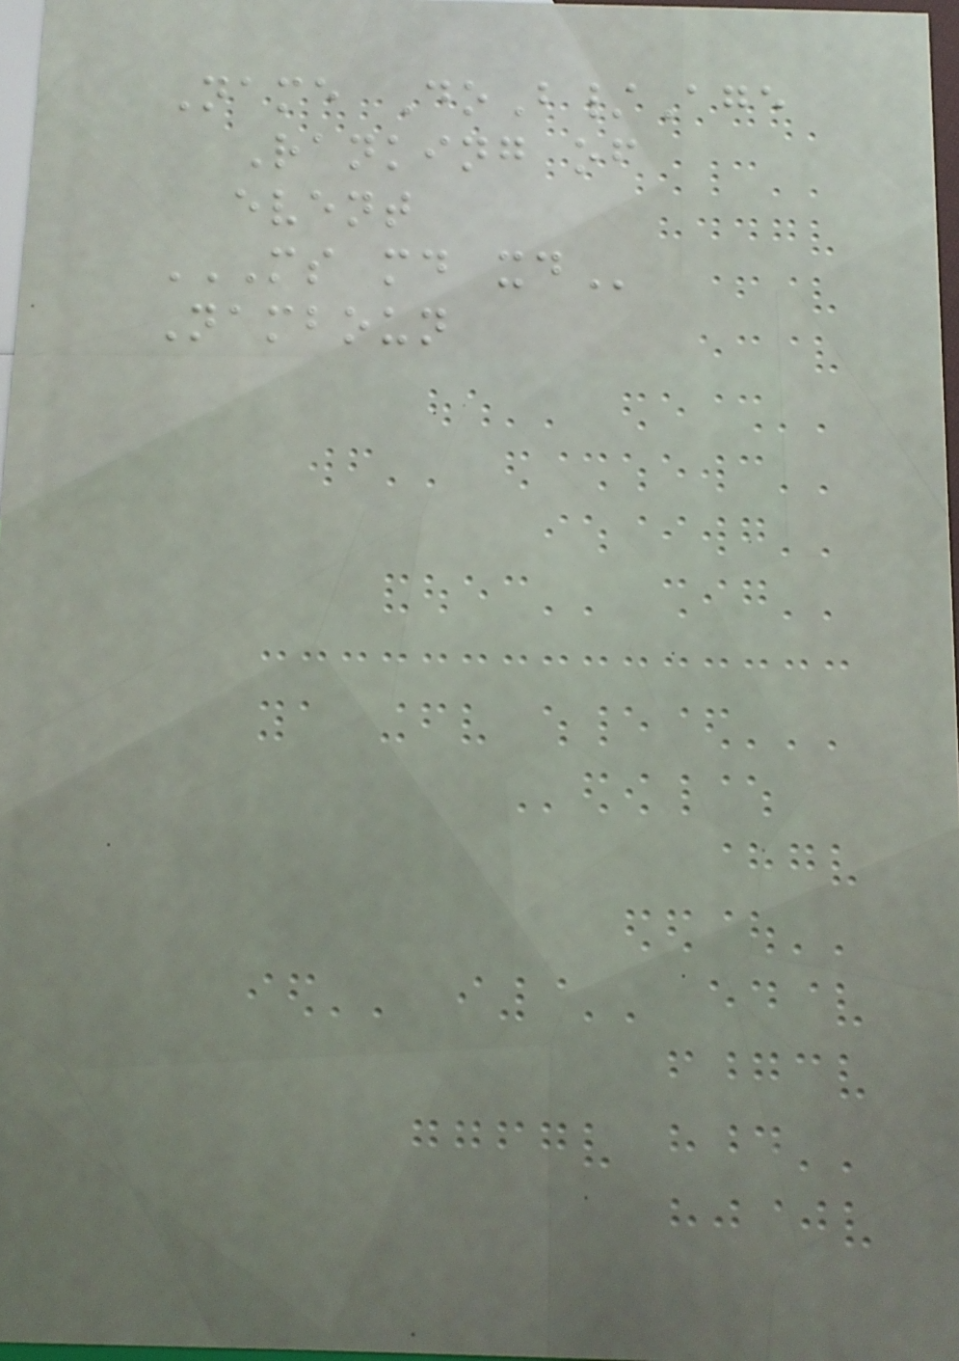Name DoB/Age
Ranking of
event
MS MD XD
Namboun
